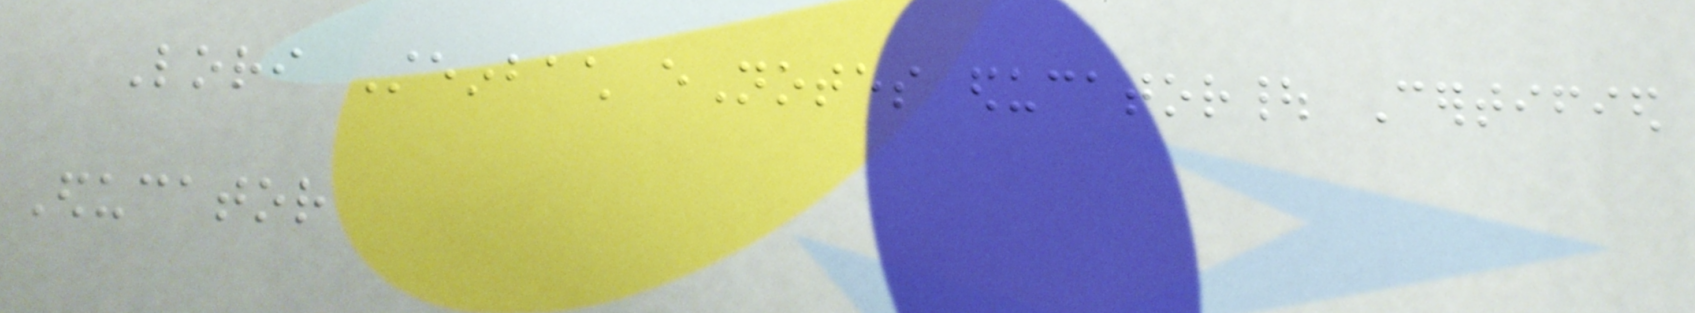Lori Steinbach eNotes educator| Certified
Educator
